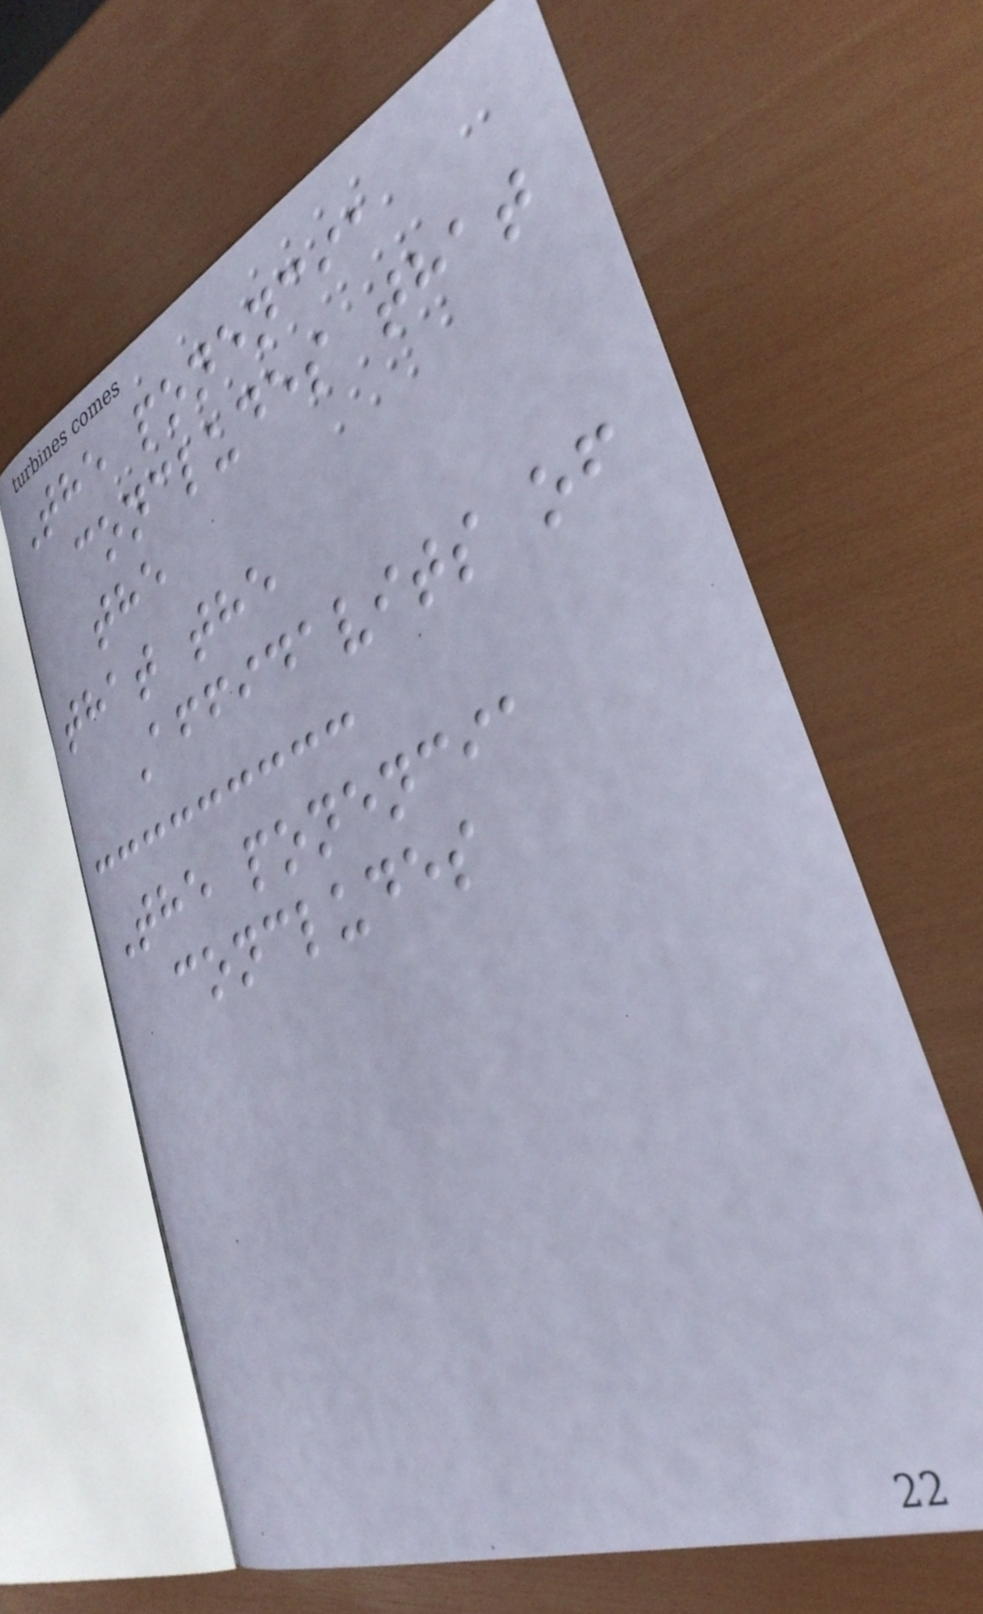The ponencia
concludes that
the
that the
Affidavits of
The ponencia
concludes
